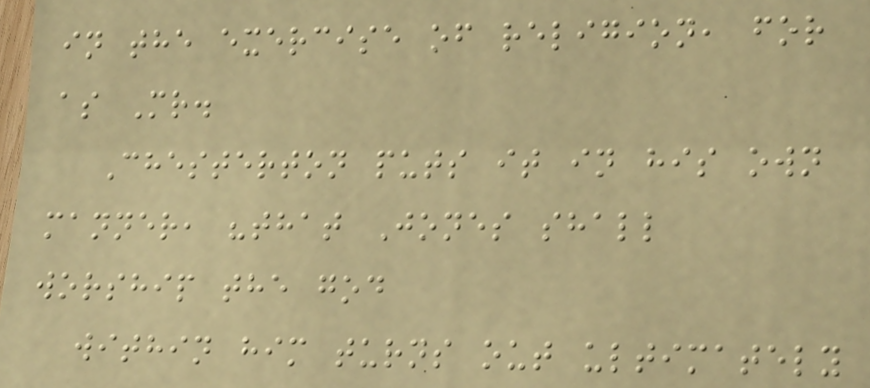in the exercise of religion, for
as Mr.
Chesterton puts it in his own
manner, "that Jones shall
worship the god
within him turns out ultimately
